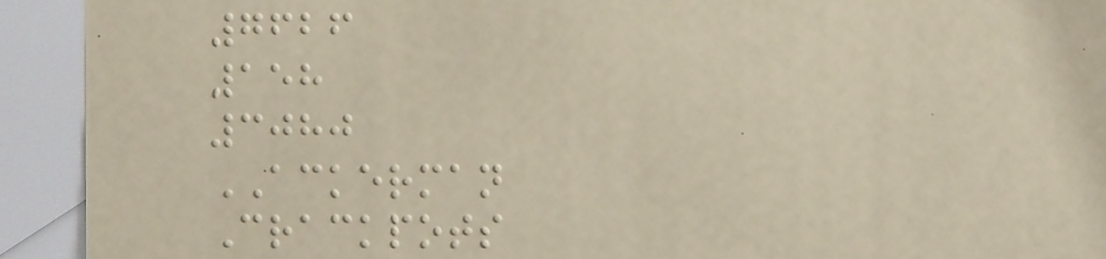7626
158
3080
ACKERMAN
Crackpots
